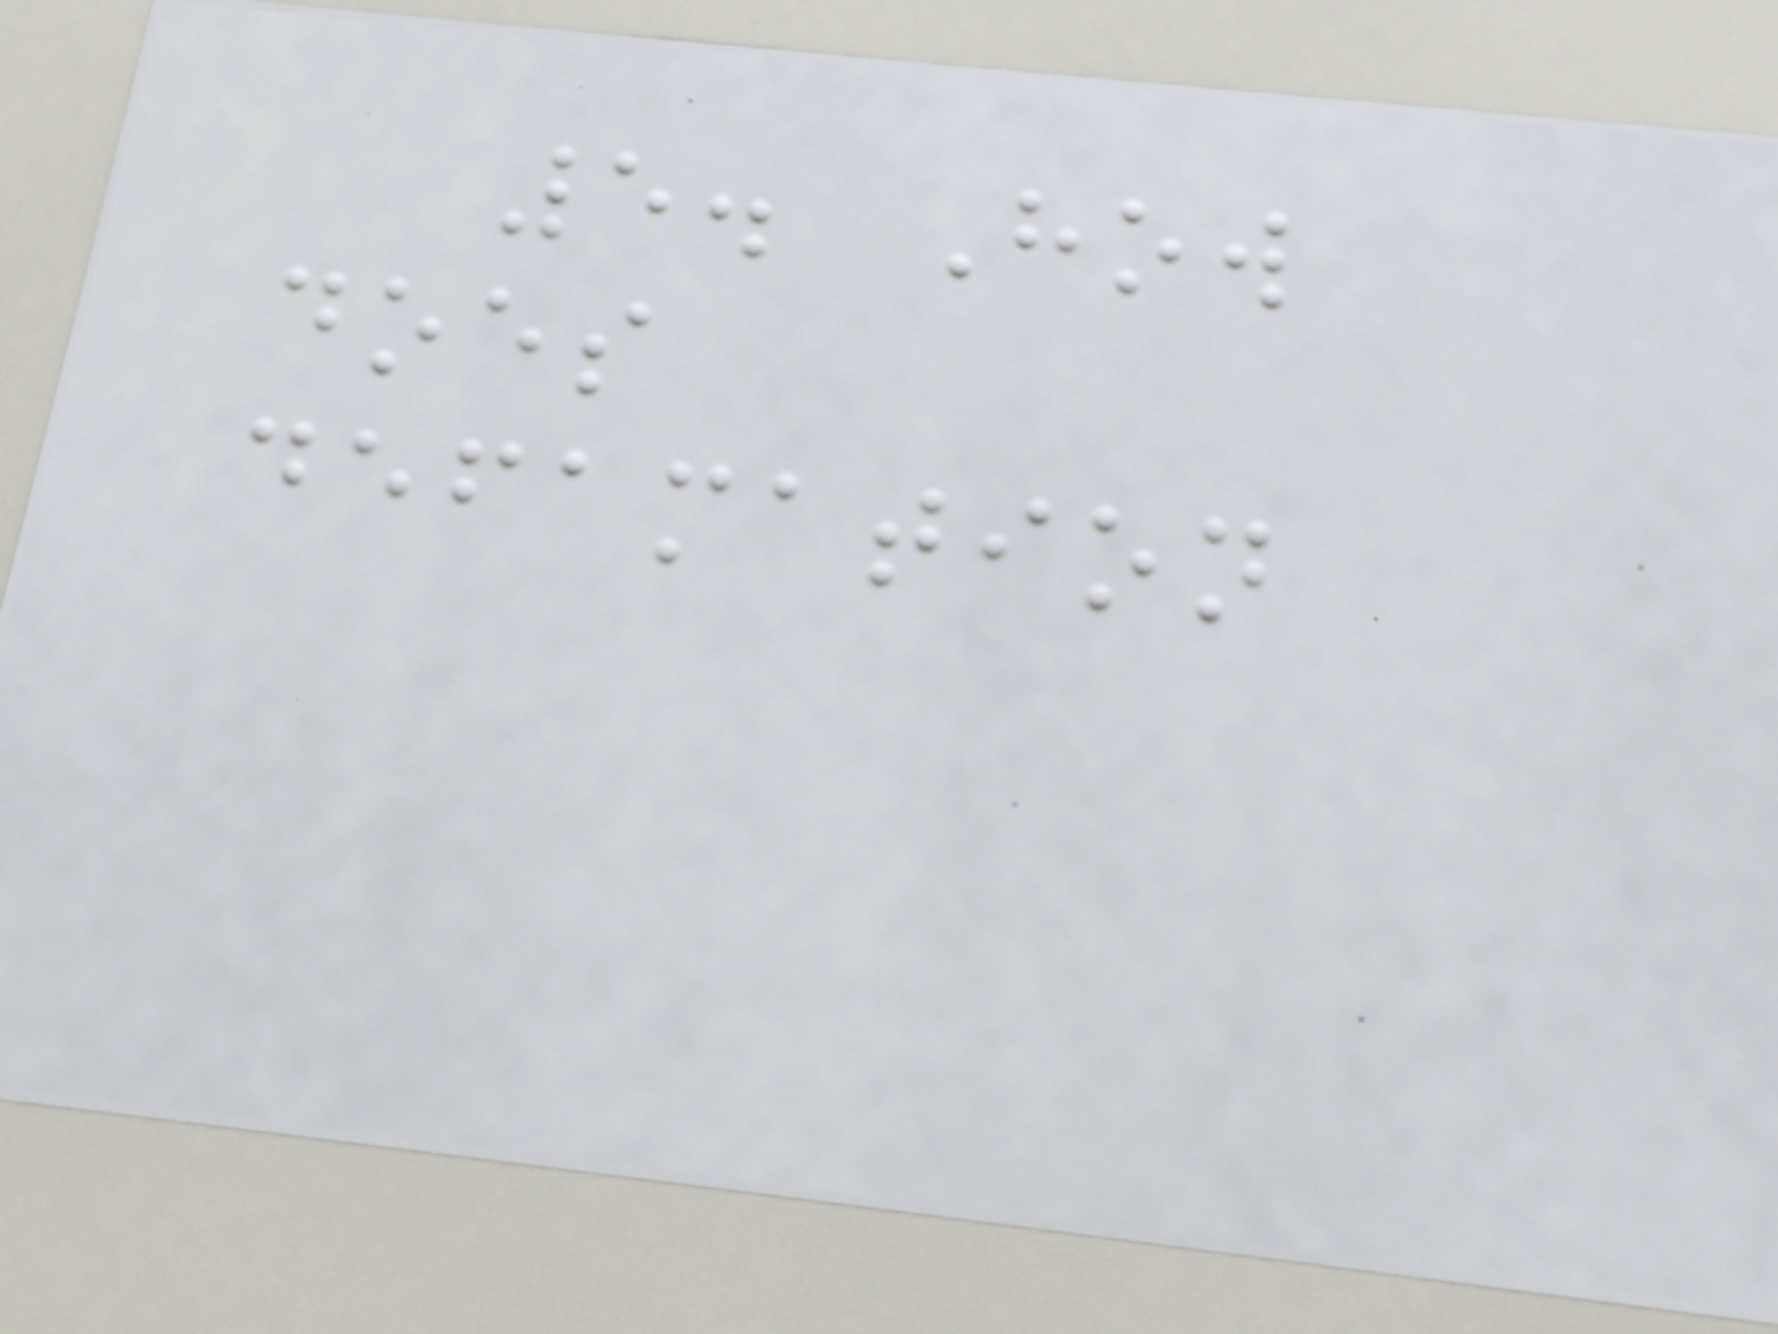5. How
does
defamation
